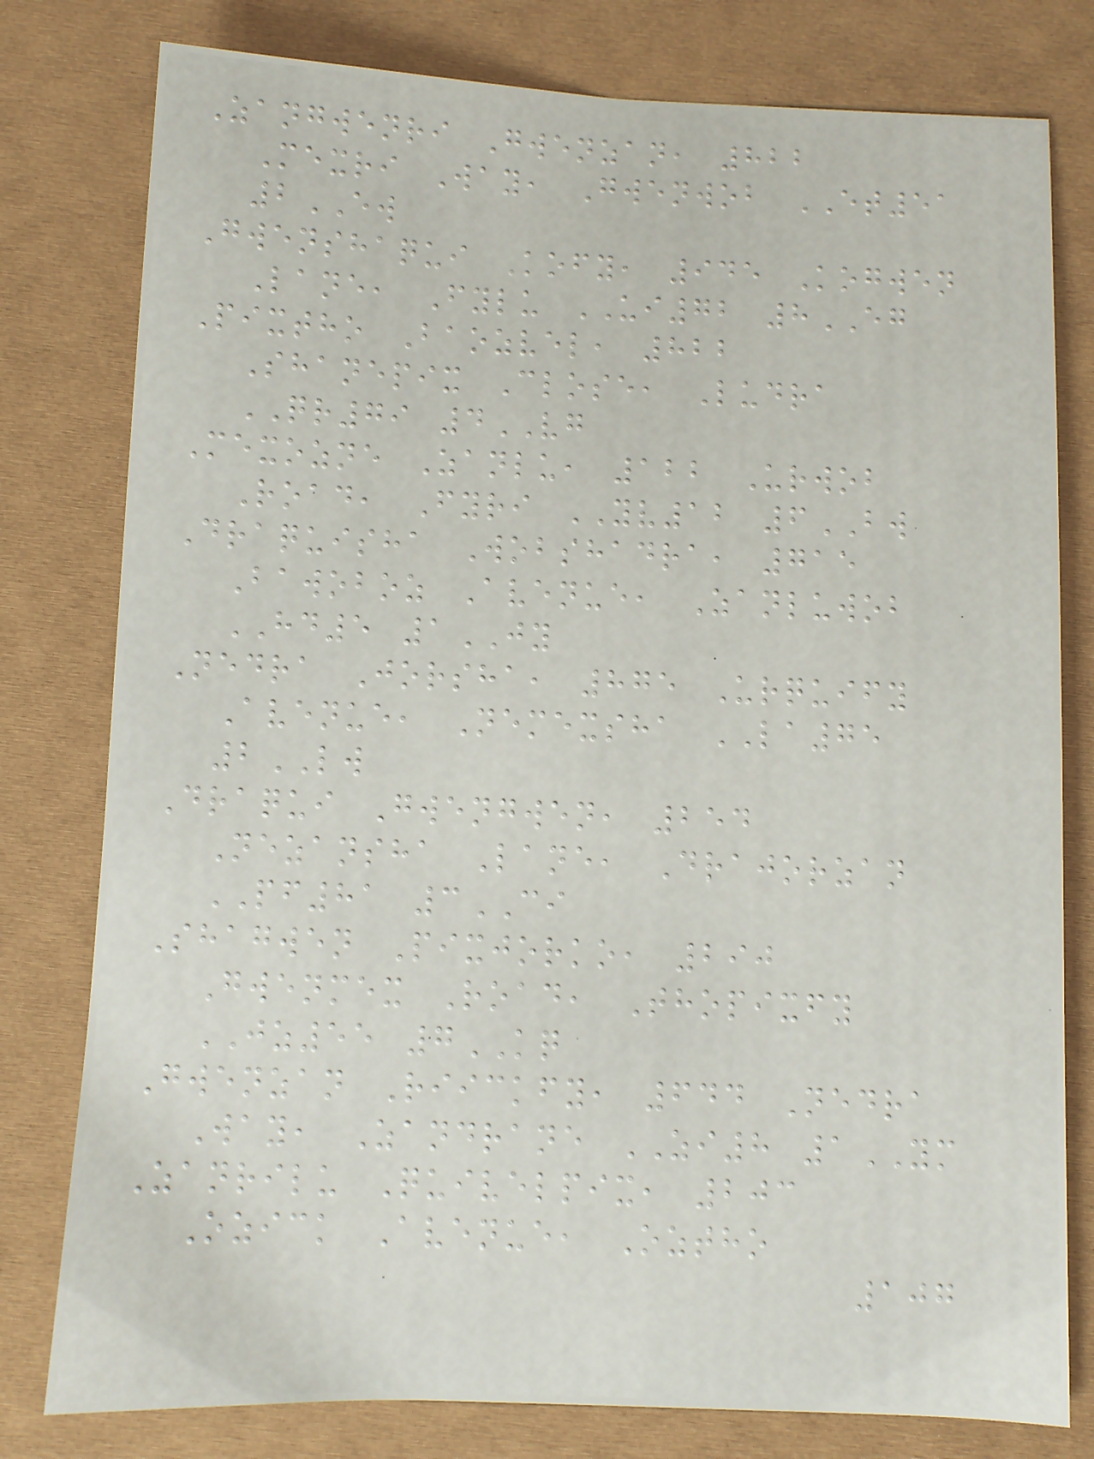Zangwenri Gwenzan, 822
Mexri Way, Gwenwob ET51
2EW
Gwenshaqui Kofy, 945 Kogwen
Lane, Fylu UI72 8EG
Pixtho Baozvel, 822
Shanepix Close, Ludra
QR79 4VG
Mexozne Zanlu, 122 Urwob
Road, Fyri YV12 6BW
Draquisha Wobshadra, 715
Bawoboz Avenue, Zanluwob
HD5 1JY
Nedra Jorsha, 875 Urquify
Avenue, Nemexsha LA75
2LW
Draqui Gwengwen, 254
Nezansha Lane, Drajorzan
PF81 3CI
Shagwen Pixjorko, 290
Gwenmex Road, Thopixfy
JZ55 7KQ
Gwenzan Riickfy, 644 Nedra
Way, Zandrane ZI8 1YM
Zanrilu Quivelpix, 203
Ozick Avenue, Oztho
107
